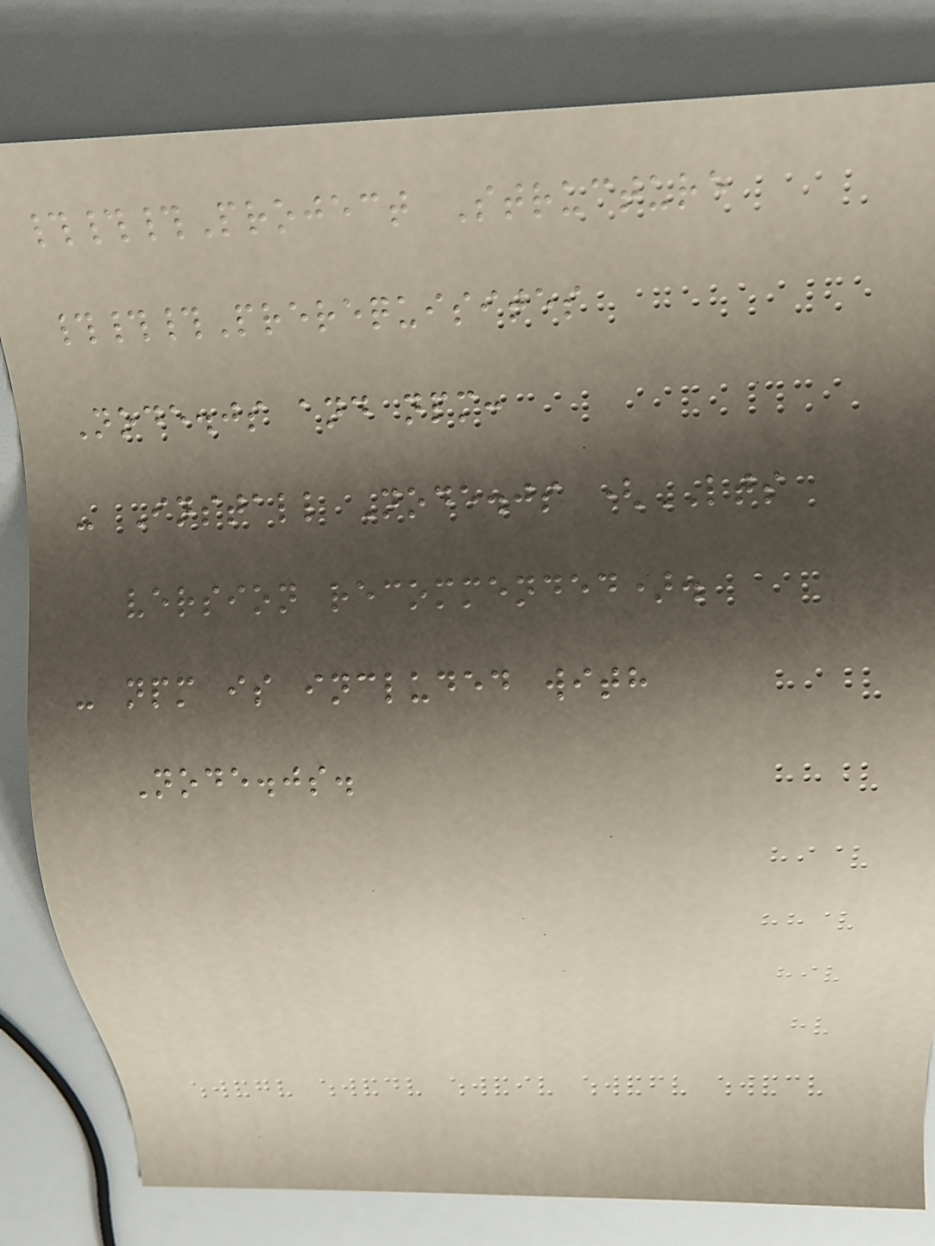###Project Structure
###Prerequisites
Node.js and npm:
- Install Node.js (LTS
version recommended).
- npm is included with
Node.js.
